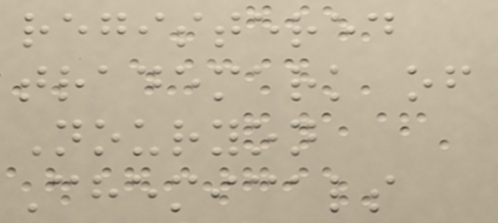registered
trademark of
Nouryon
Chemicals
